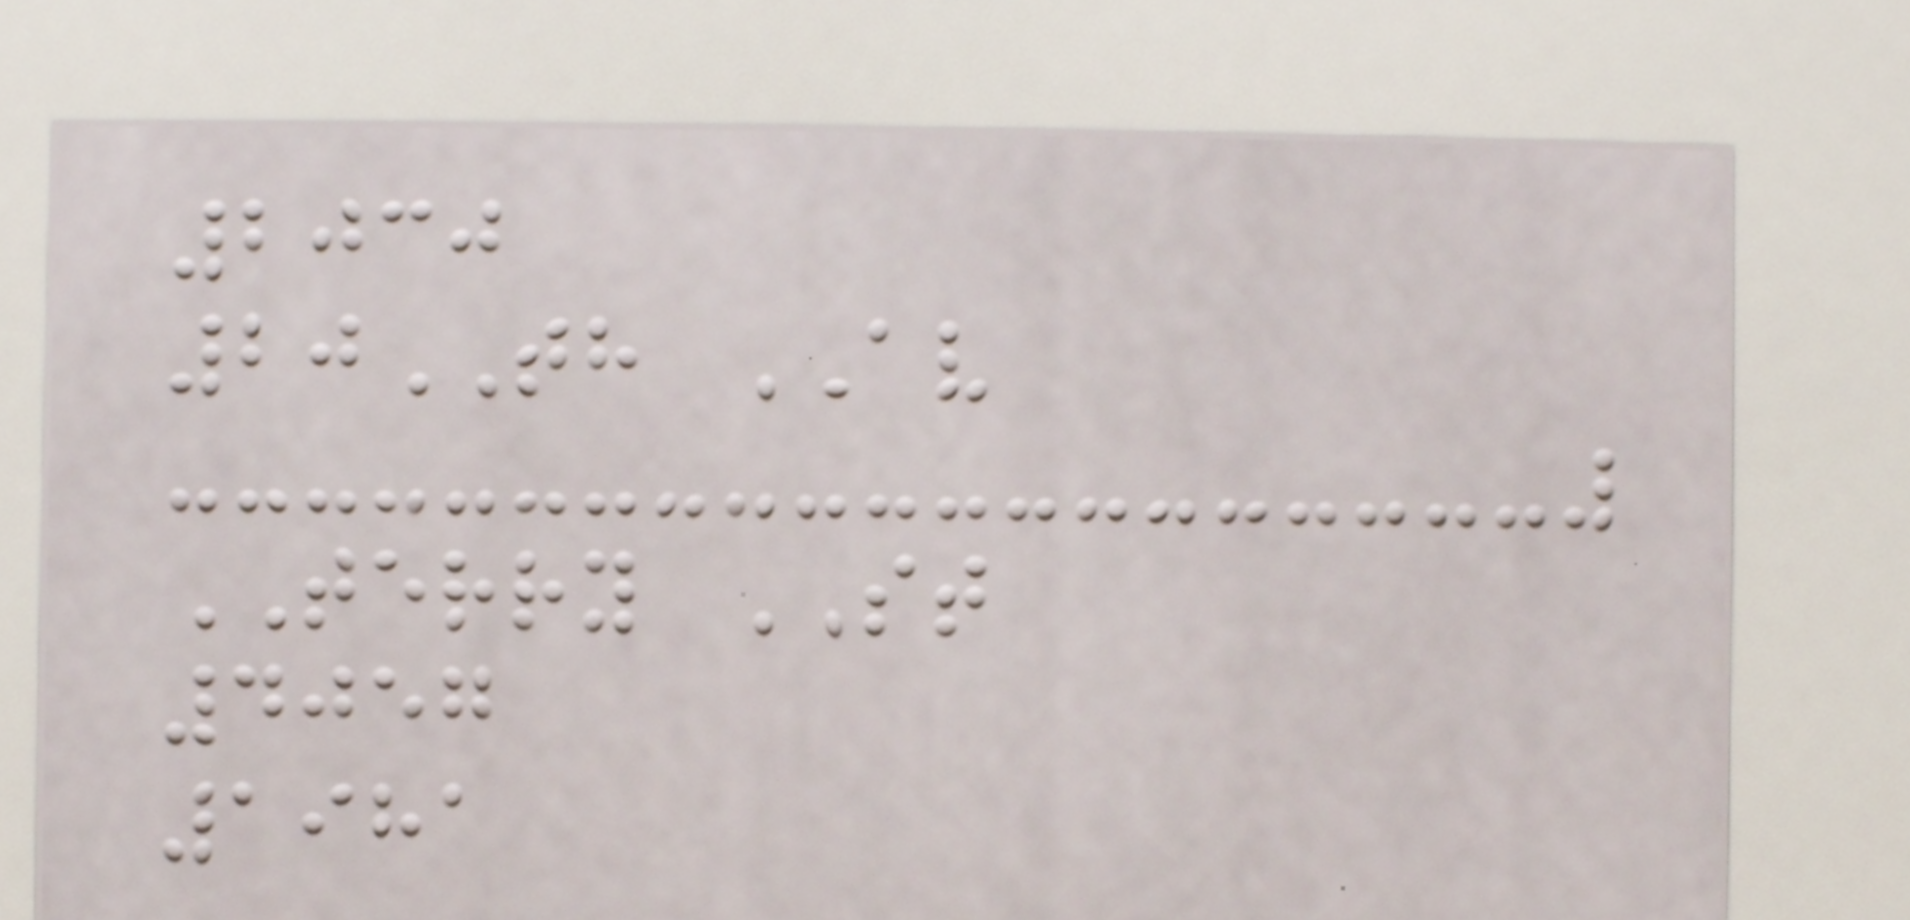2030
20TH AV
TERRY ST
4057
1981
